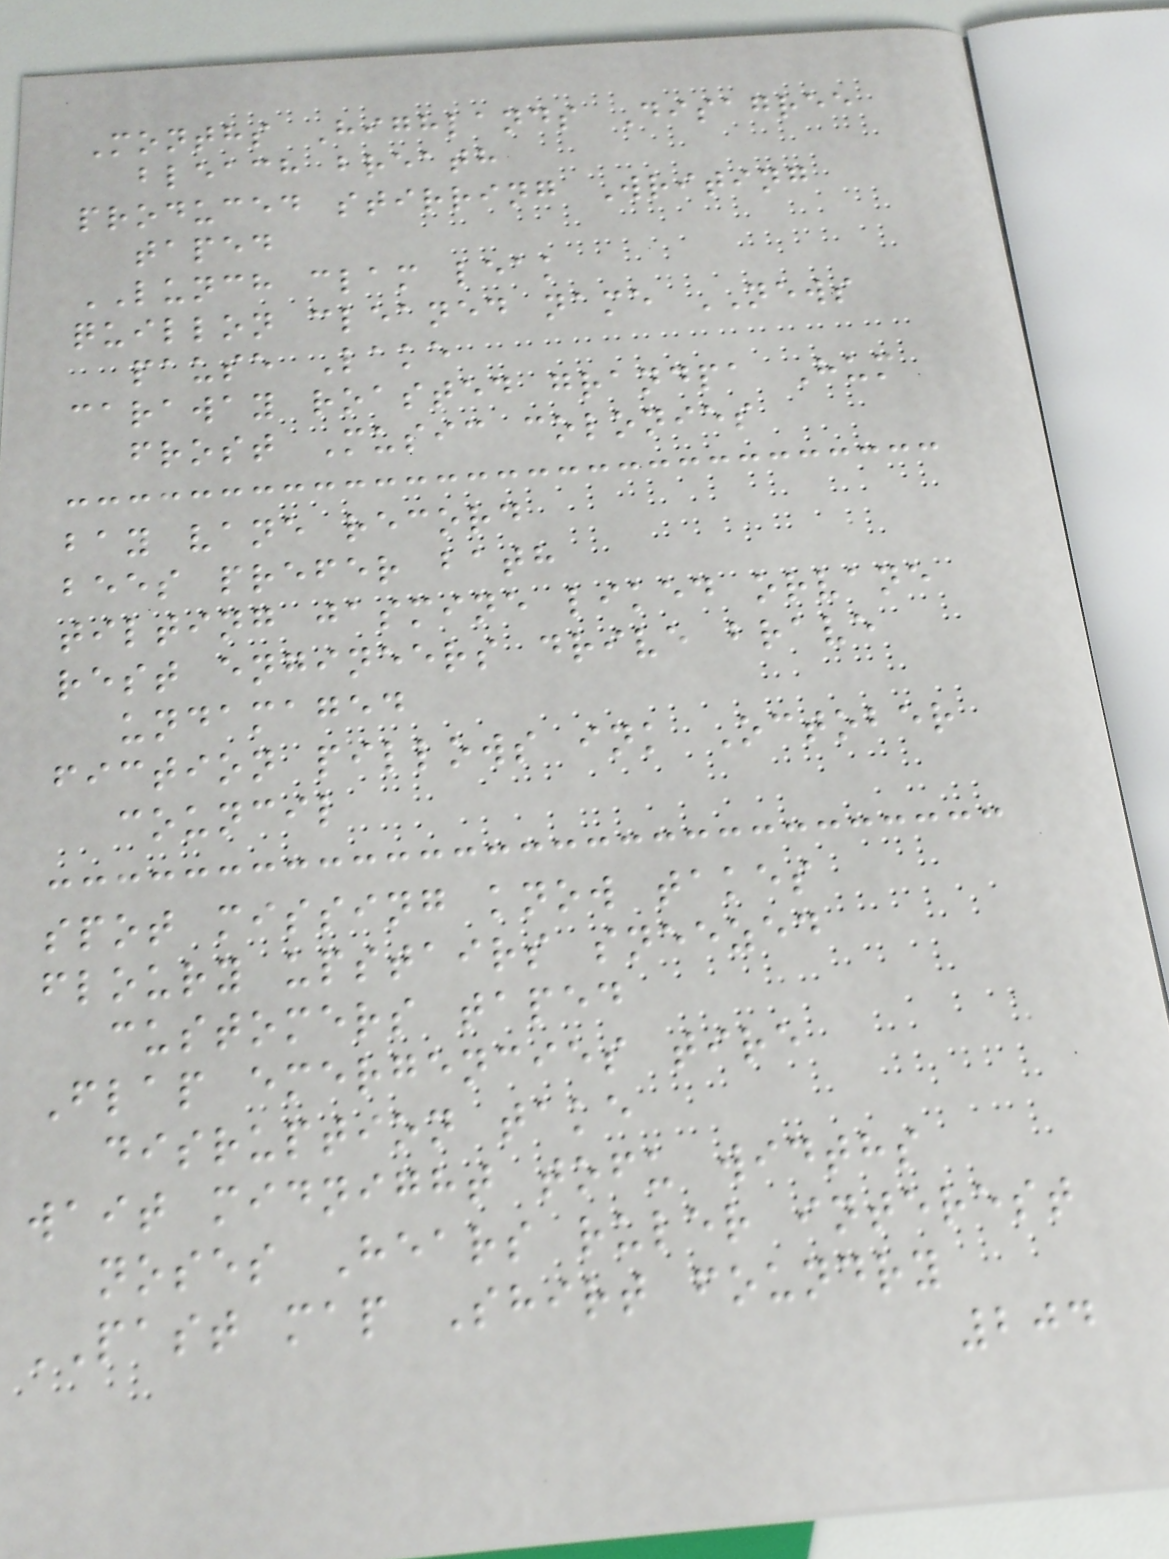Months Highlands Disagree
bleach breath
produced stirring Writing
taped
LUNCH clam leak
quillon cleaned name NEWS
pause Lake
caraway roasted grandpa Hum
frost Music colonies
bay vane record
bees prefer bath
tilting jasmine liked orvane
rest engineers drive brave
undamaged
fiction pillows ink October
council
spot missing know takes
floury upstairs sneezed
customers taped
Flap emergencies tire
disruption take
wait midnight tofu widths
noses Hears ruler interest
PAST map Shirt foundry
204
